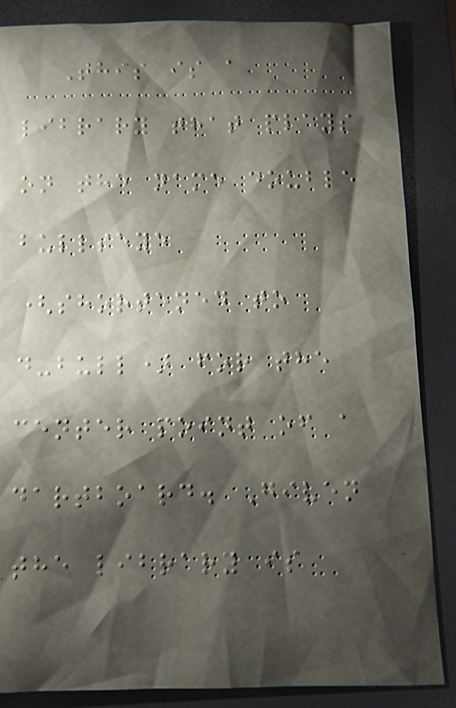This is a
library that plays
on the name double
bullseye
(shortened to
d-bull) for the
center point of a
dartboard. Given
the library is
